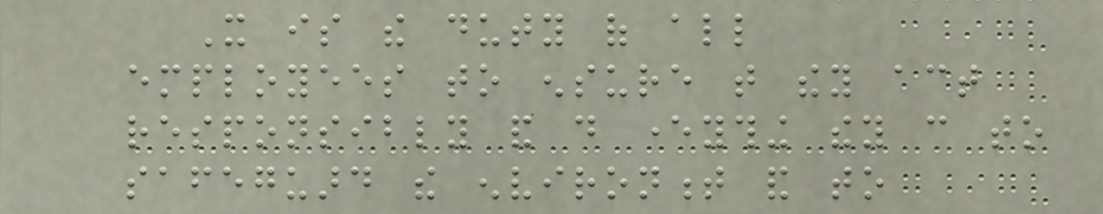It is the duty of all
employees to ensure that they act
responsibly and do everything they can to
safeguard the environment and to
